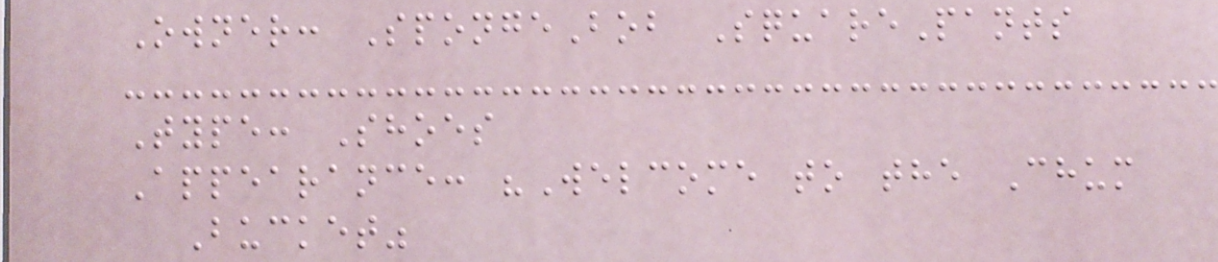Owner: SpongeBob SquarePants
Type: Shoes
Appearance: "Welcome to the Chum
Bucket"
